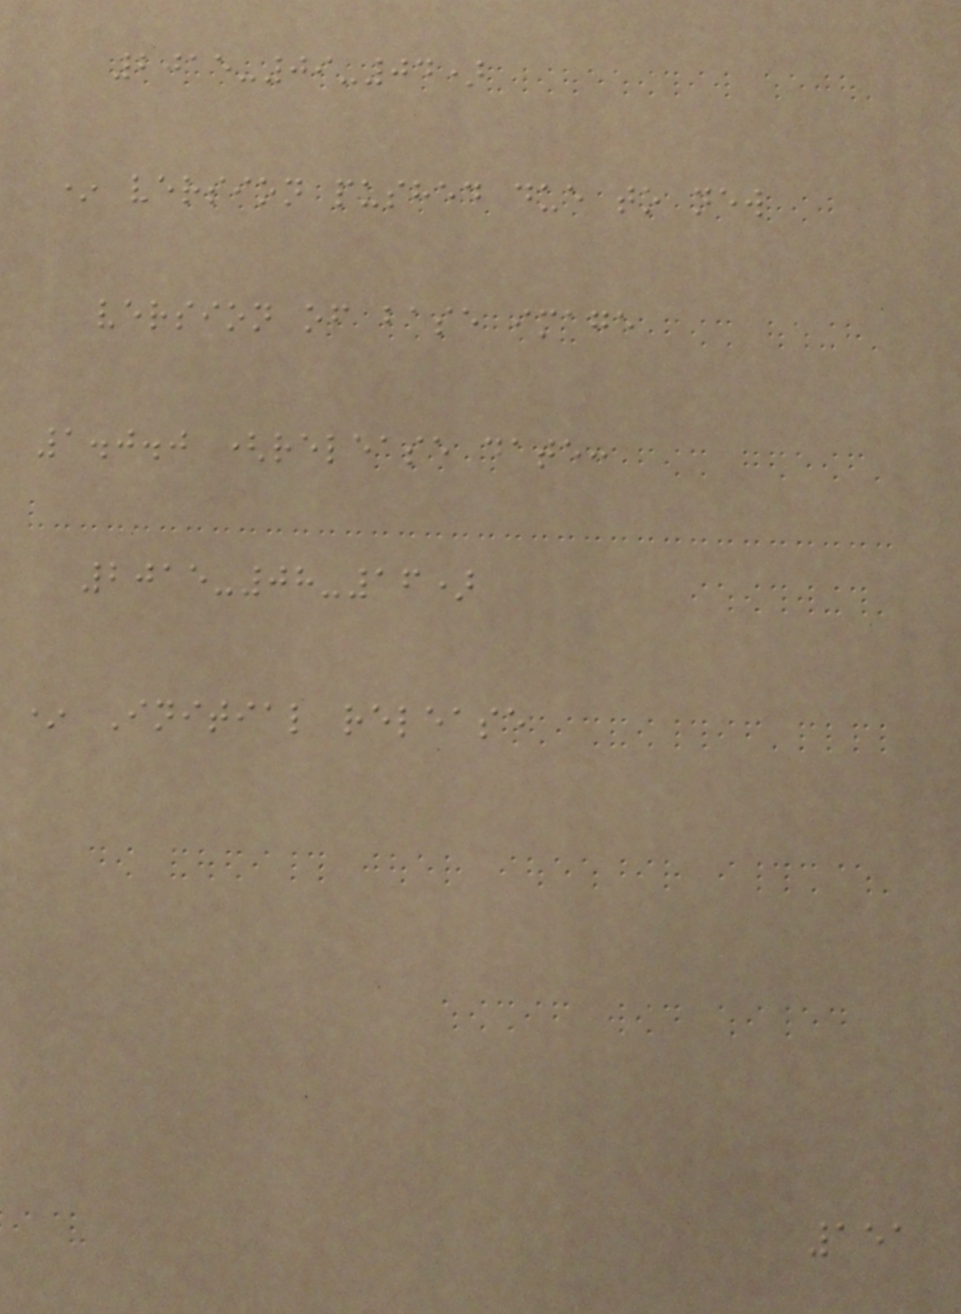2015-09-04)
* version pushed due to new
version of base image
1.0.0 (release date:
2015-08-16)
* Initial release
151
